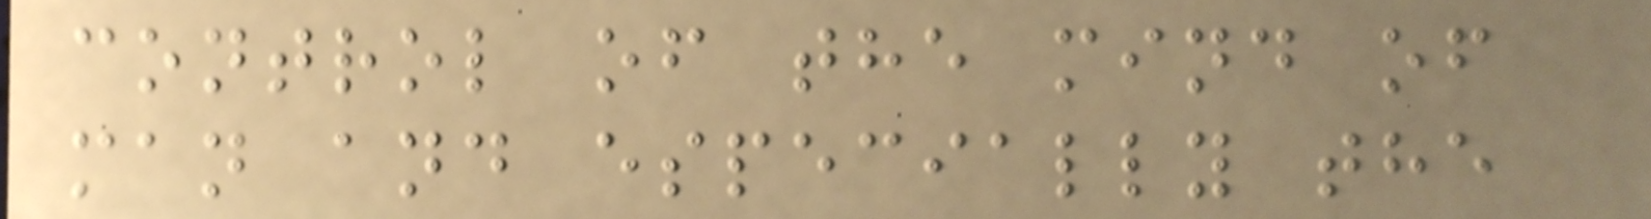control of the mind of
man and especially the
